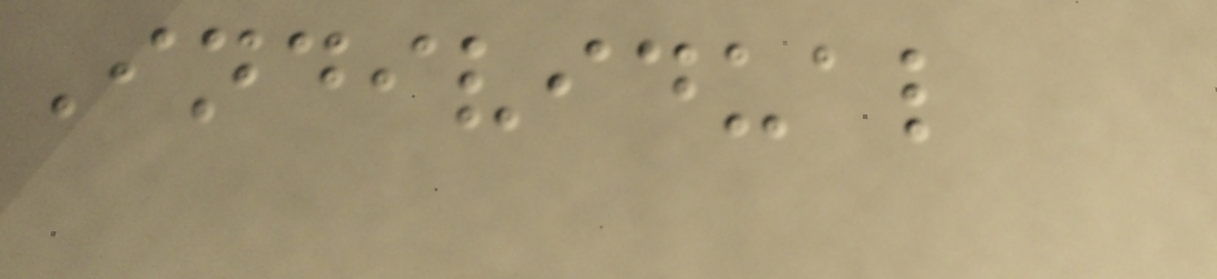Individual
